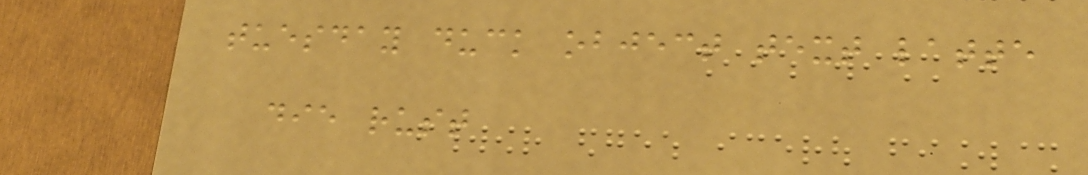tuesday duck object text latte
die rust
